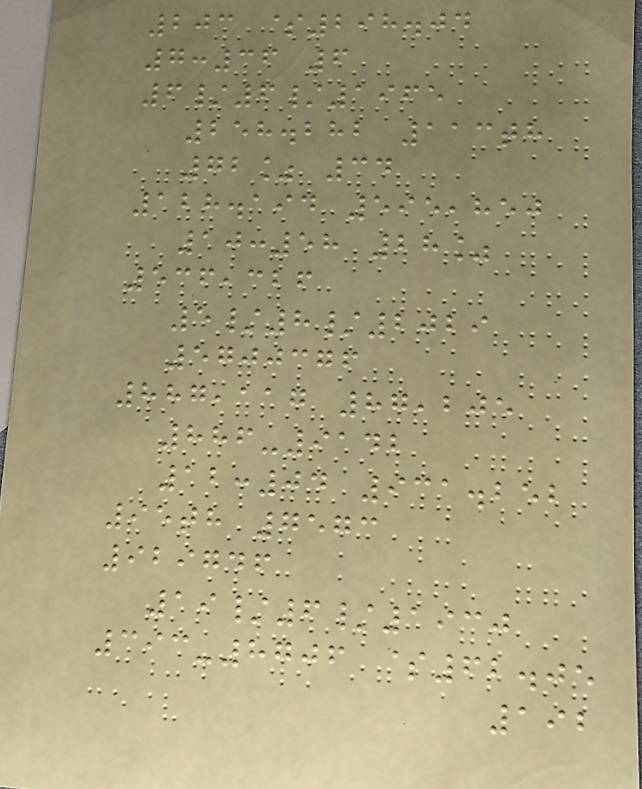203 $298.04
7:36 6
6/6/1965
258.282 113th
72% 34
128.194 595,850
10:58 28%
536,326
5/8/2029
5700376
887,117 87,205
886-9142
12:04 931.252
95th 7573
929746
19/6/1930
393-8706 $62.05
192
